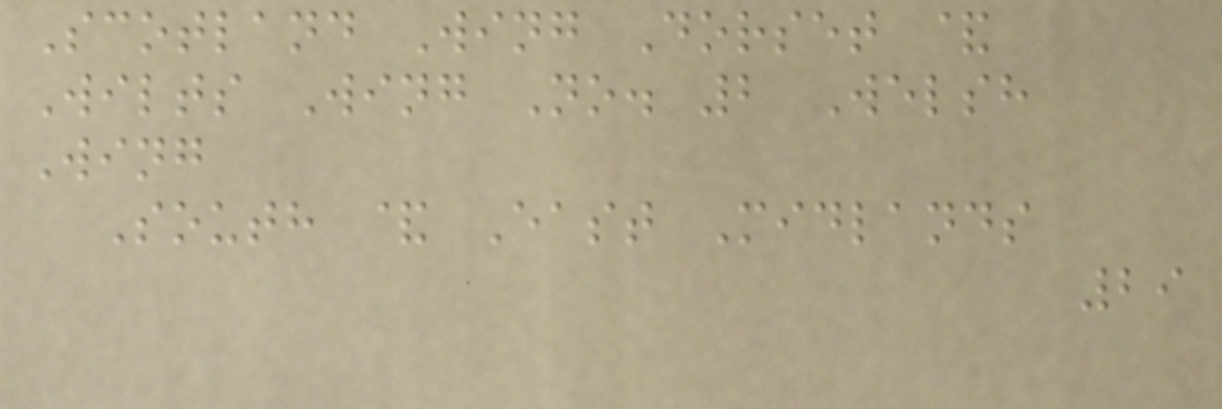Scotland Wing Dorset &
Wilts Wing No. 2 Welsh
Wing
South & East Midlands
29
